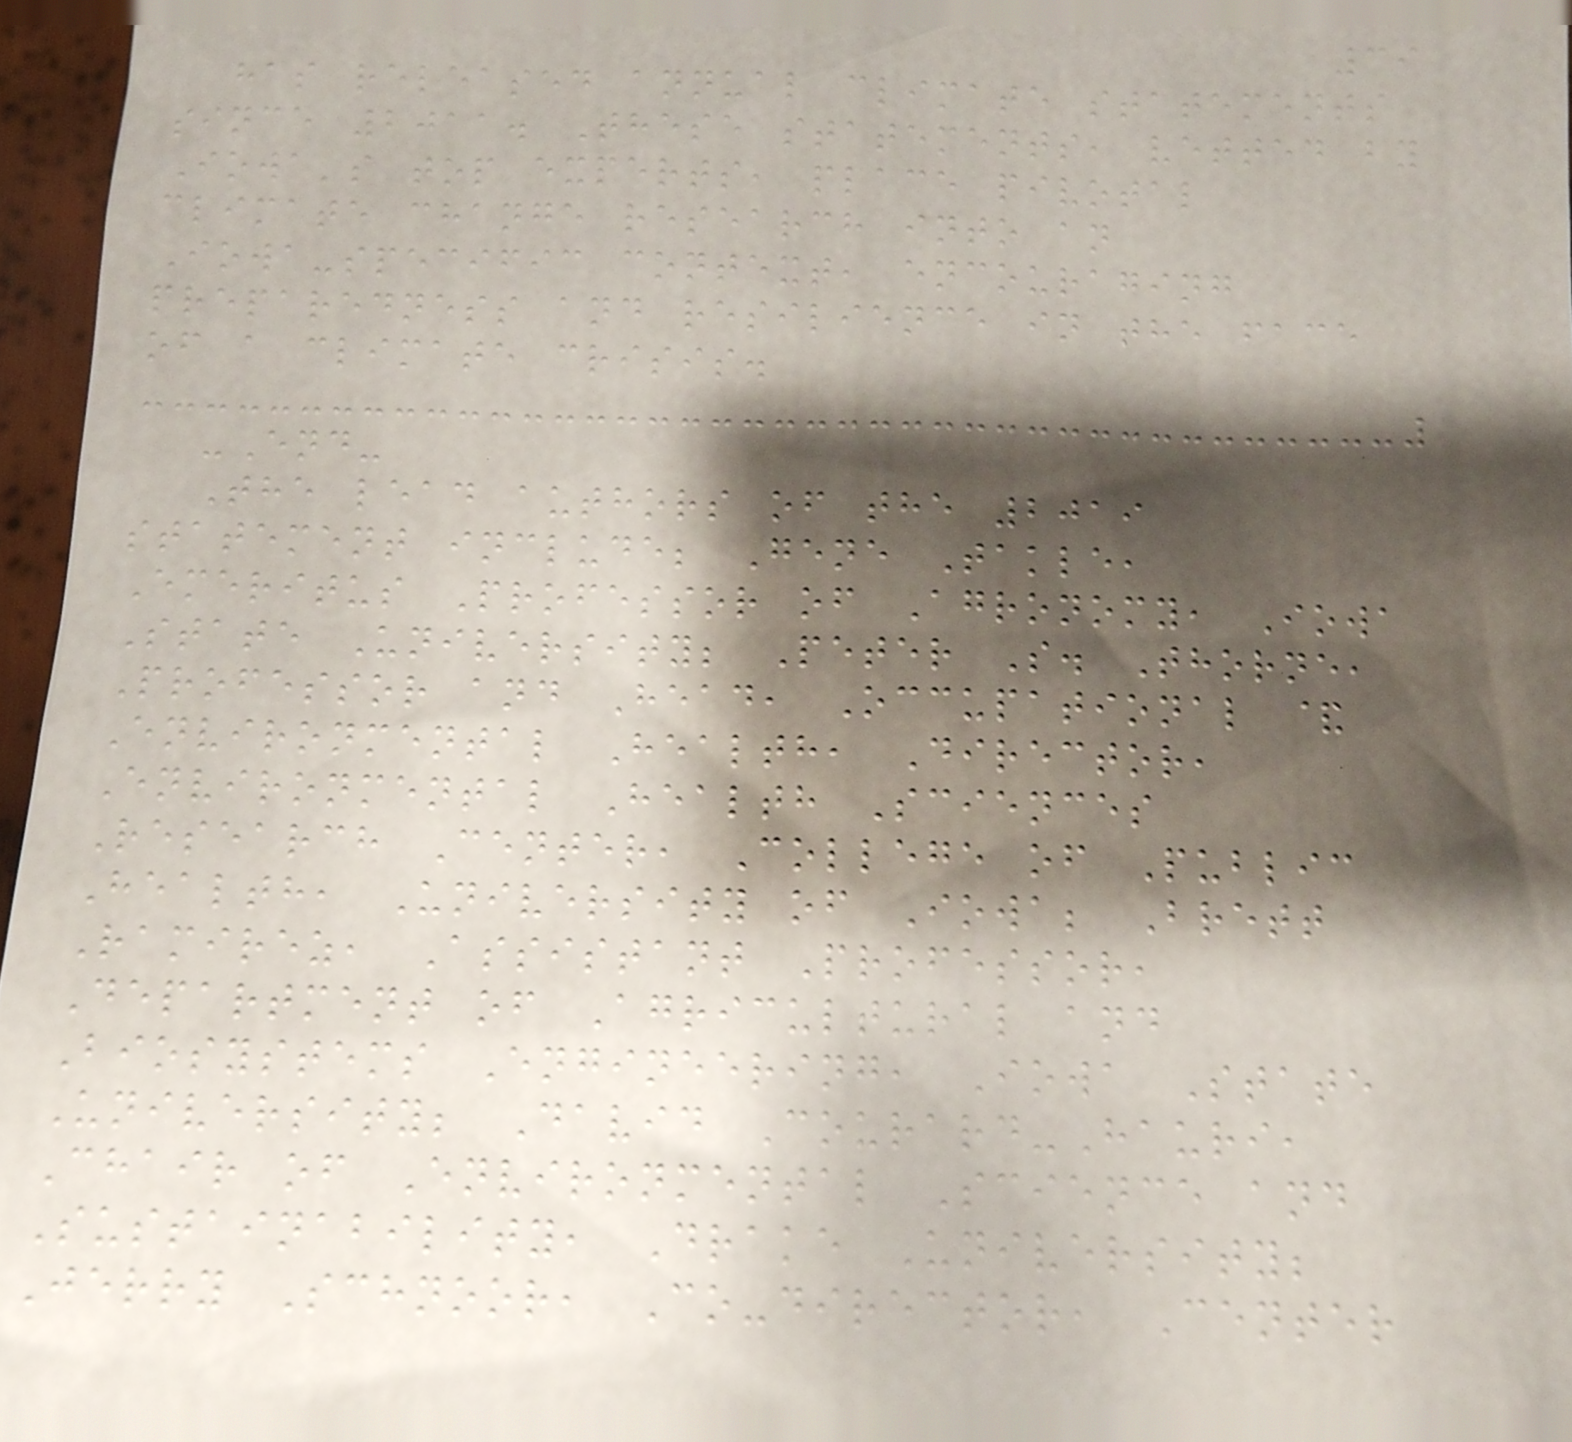39
has released annual climate statements
since 2011. These statements, vetted by
Iowa's top experts, place pivotal
climate change research into an
Iowa-specific context, encouraging
preparedness and resilience in the face
of a climate crisis.
-End-
The lead authors of the 2019
statement include; Gene Takle,
Emeritus Professor of Agronomy, Iowa
State University; Peter S. Thorne,
Professor and Head, Occupational &
Environmental Health, Director,
Environmental Health Sciences
Research Center, College of Public
Health, University of Iowa; Brett
Ramirez, Assistant Professor,
Department of Agricultural and
Biosystems Engineering, Iowa State
University; David Courard-Hauri,
Chair of Environmental Science and
Sustainability, Drake University;
Jerry Schnoor, Co-director, Center
